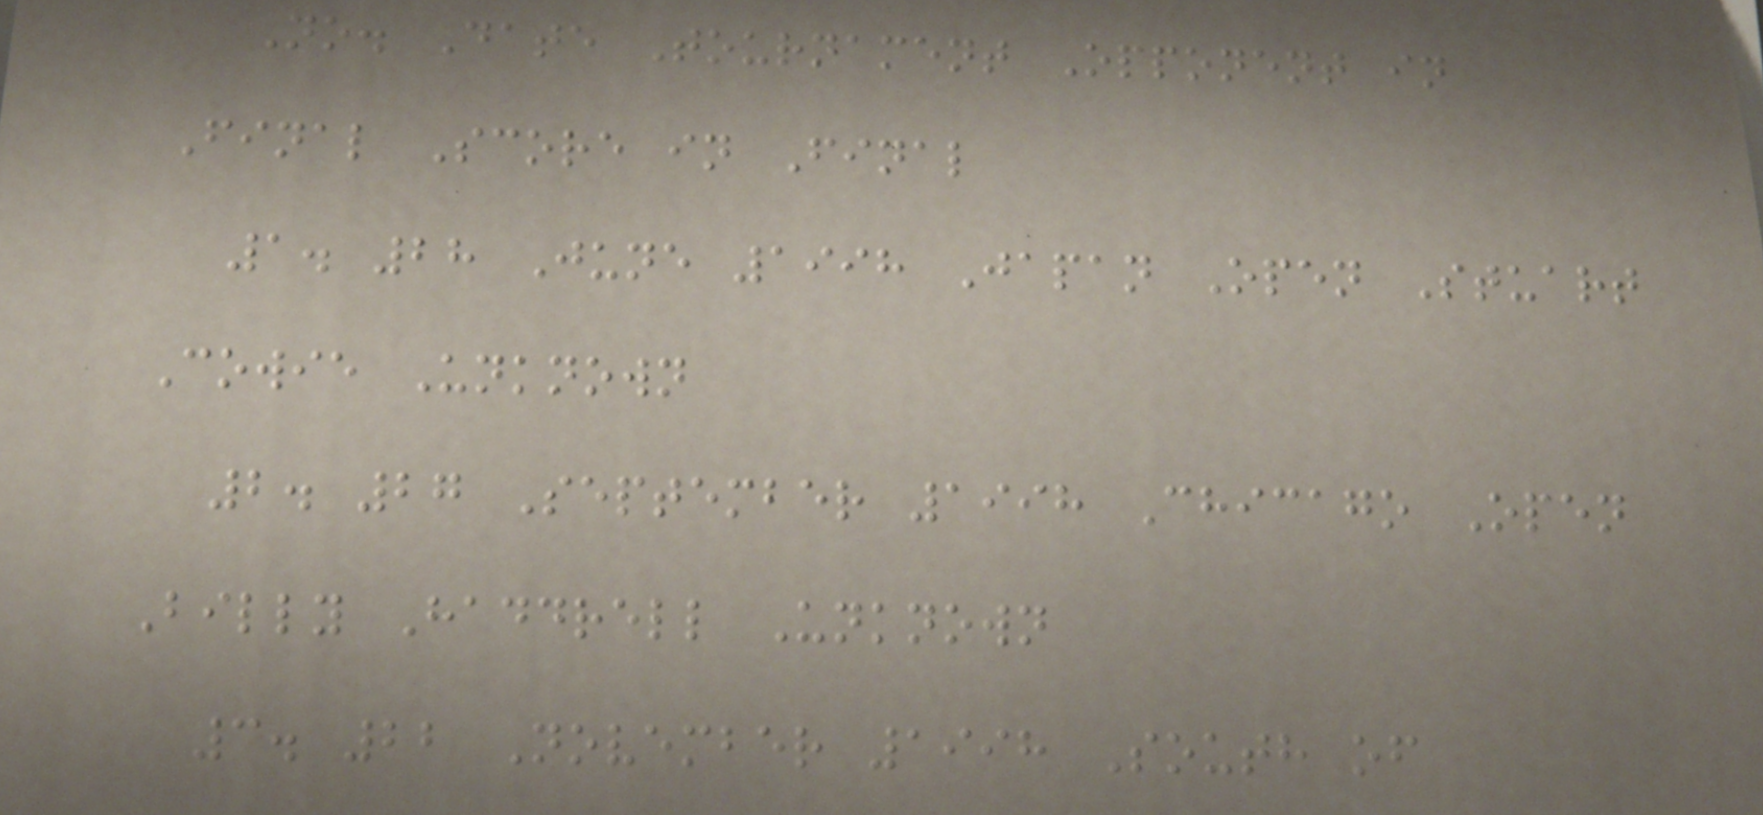No. Date Tournament Opponent in
Final Score in Final
1. 28 June 1998 Japan Open Stuart
Cowie Unknown
2. 27 September 1998 Chicago Open
Billy Haddrell Unknown
3. 22 November 1998 South of
